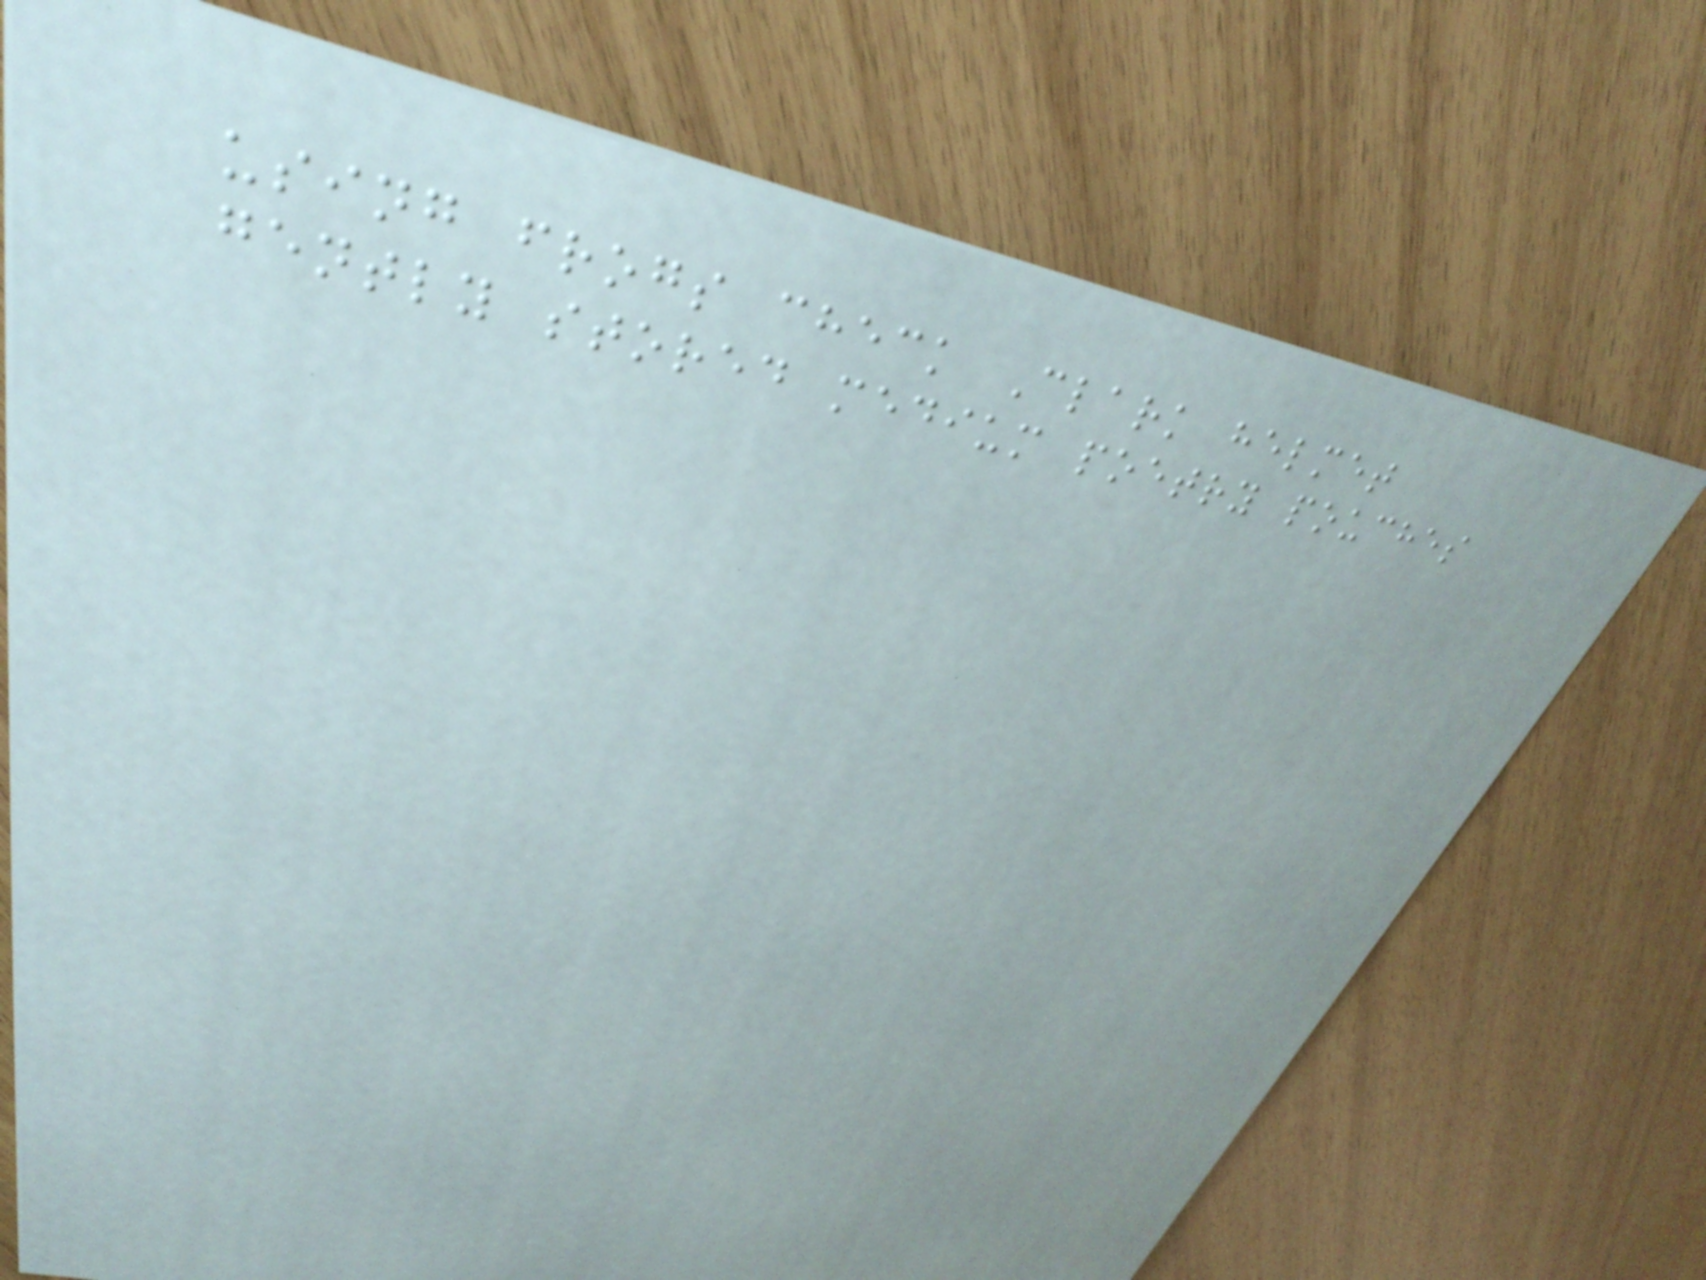using frogs check Clark helmet
gently stored medium poetry pouches
